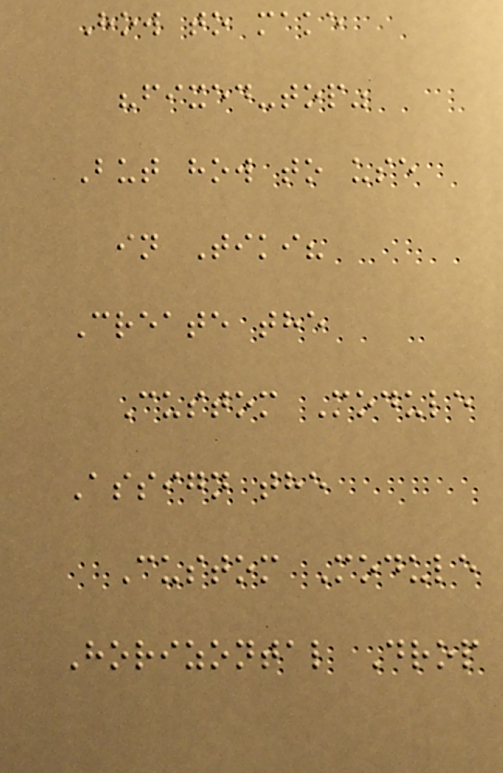How to make
"fixed-top"
But how to use
in Tiki?
Create the
Custom Module
Assign the
Custom Module
Horizontal Drop
